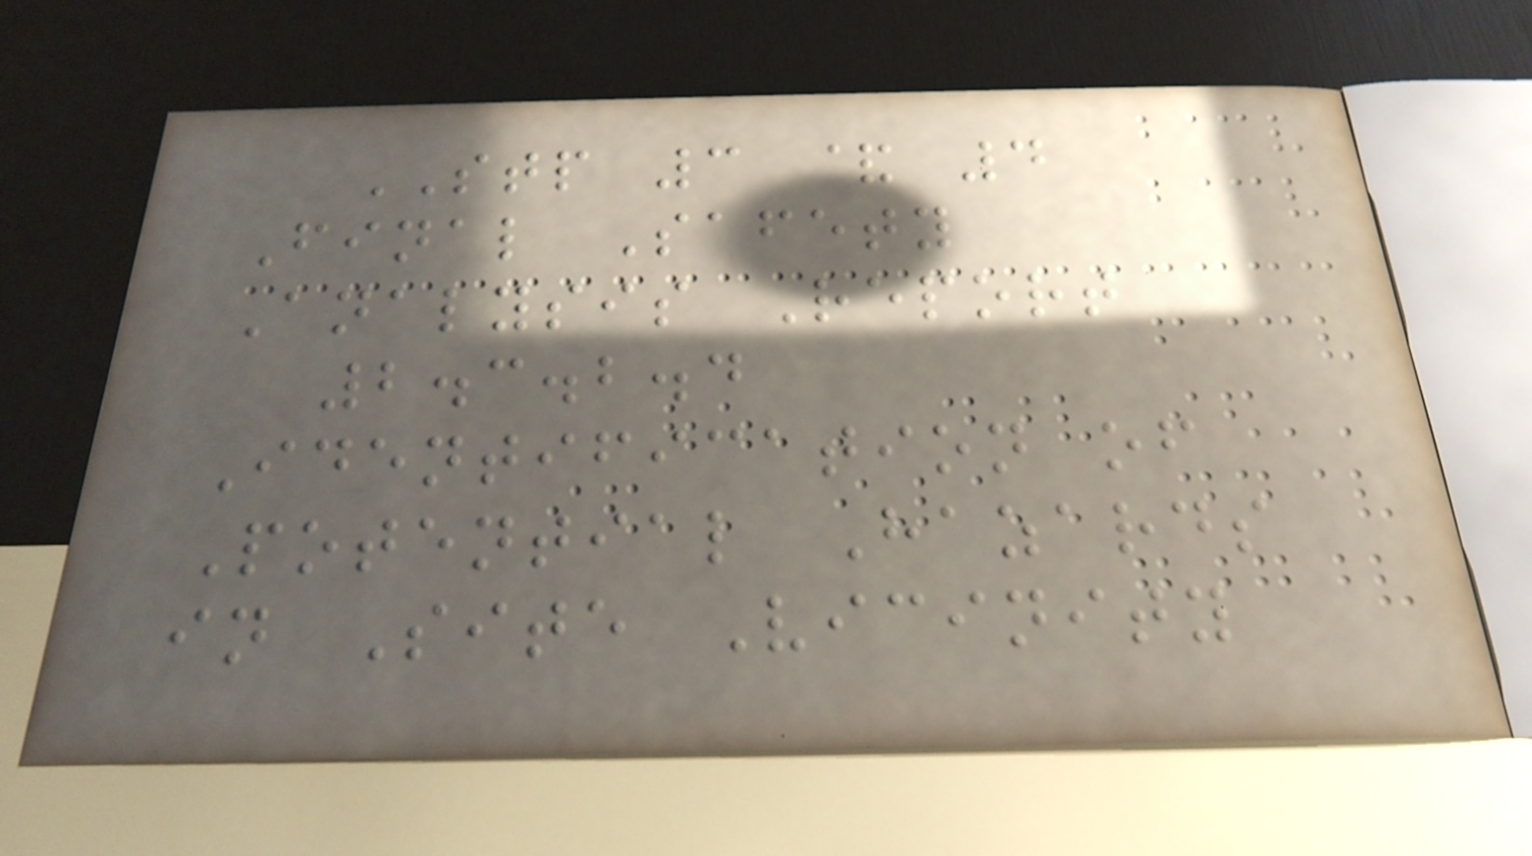STP 3 & 4
Final Safety
Analysis Report
2.3.2.4
Identification of
Potential Hazards
in Site Vicinity
